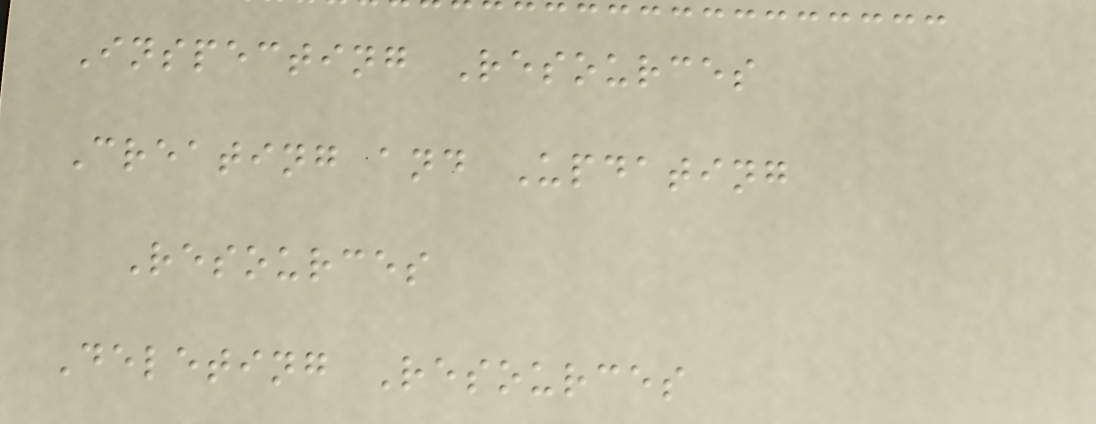Inspecting Resources
Creating and Updating
Resources
Deleting Resources
